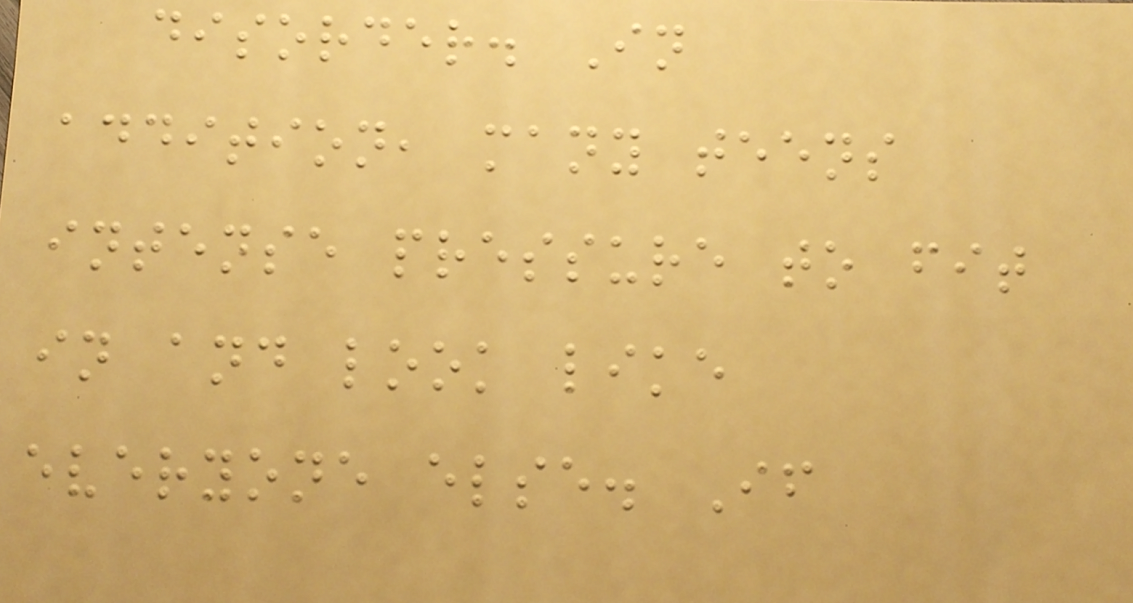disorder. In
addition, many teens
intense pressure to fit
in and look like
everyone else. If
